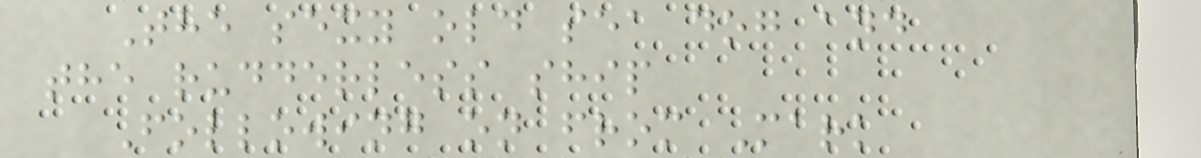The sexy old sea dog and
the rudderless ship
Following on from Mark
